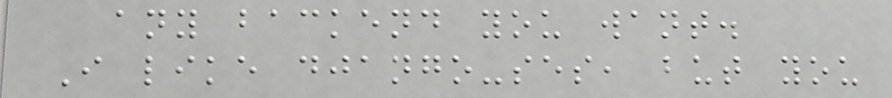any backend you want.
I like django-ses, but you
